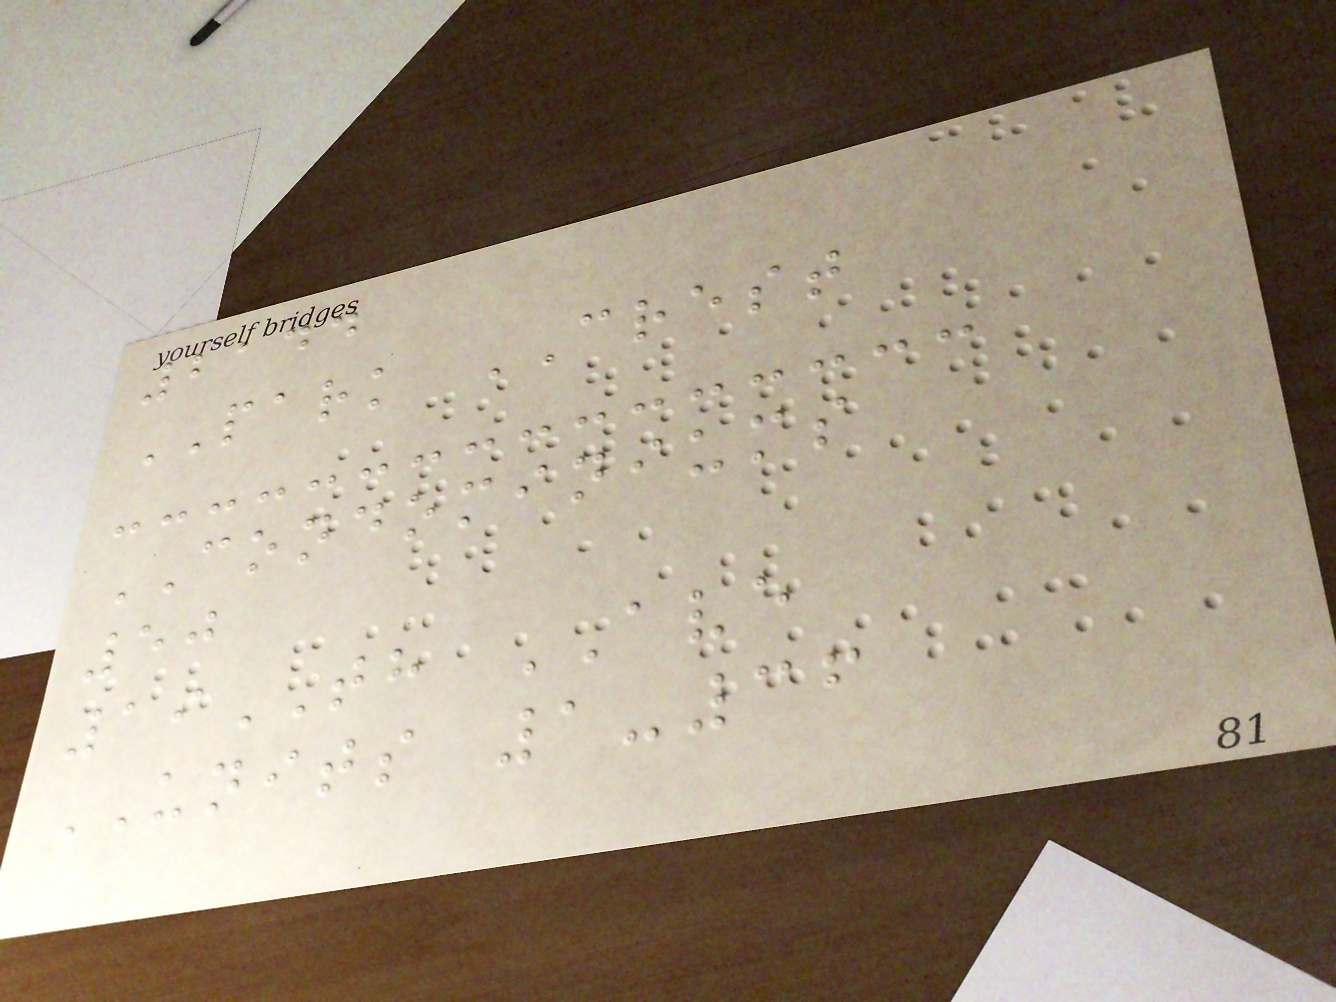2144
PARK CREST
CONDOMINIUMS
50
19TH AVE
UNITS 1-36
